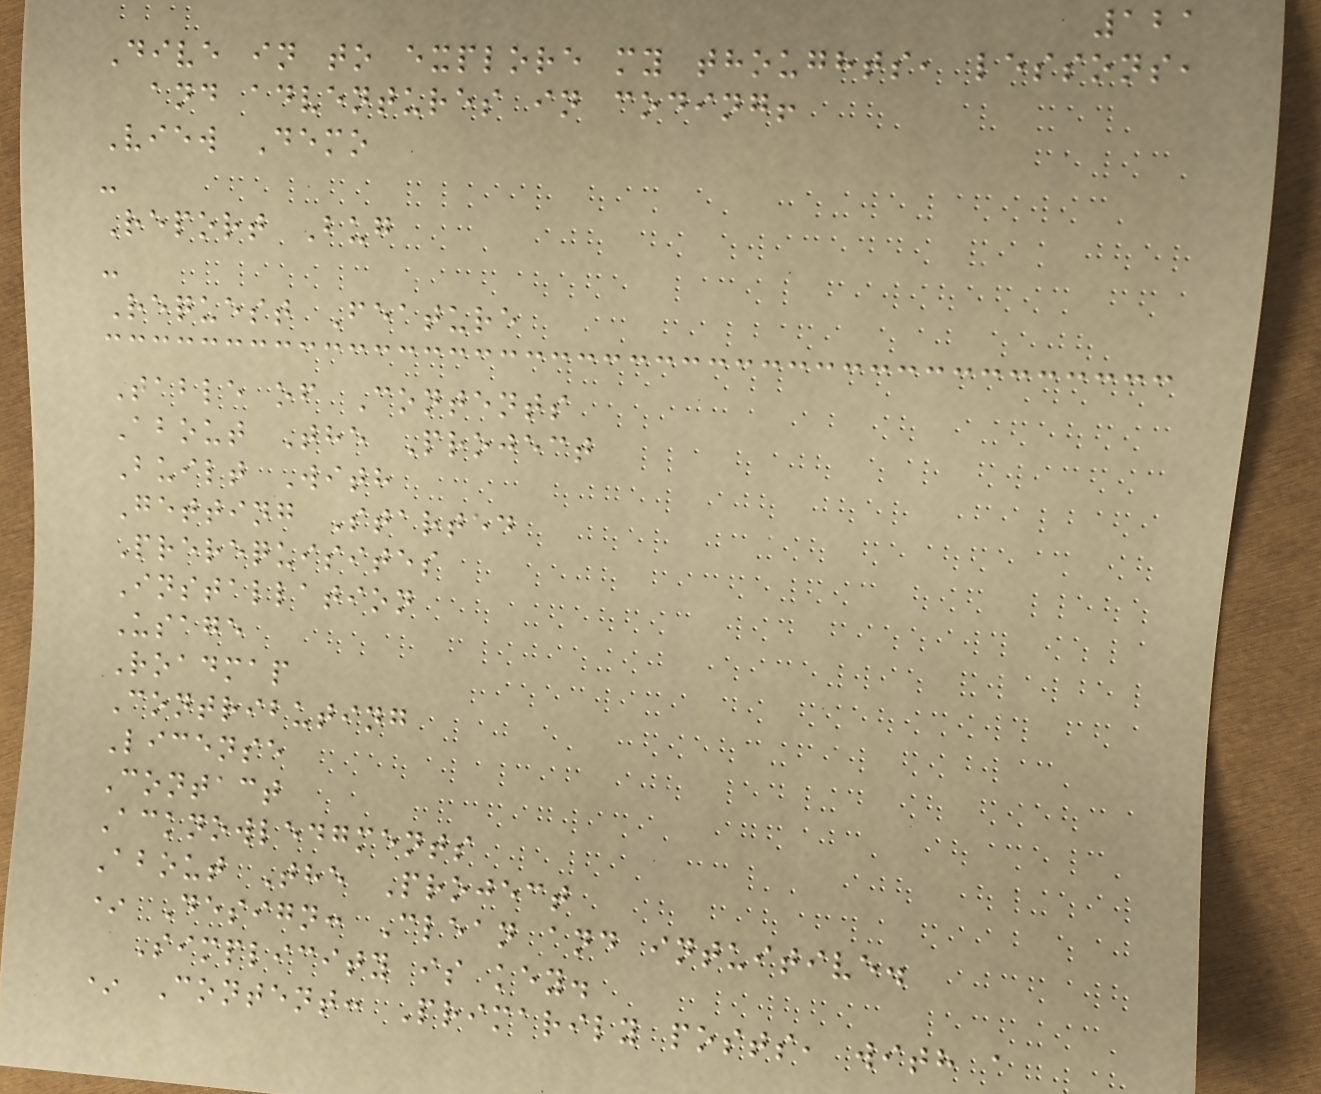121
Dive in to explore my thoughts, lessons,
and adventures in coding!
View Demo
-
Report Bug
-
Request Feature
Table of Contents
About The Project
Built With
Getting Started
Prerequisites
Installation
Usage
Roadmap
Contributing
License
Contact
Acknowledgments
About The Project
* Design: Clean and intuitive.
Simplicity is key.
* Content: Primarily posts, with a
